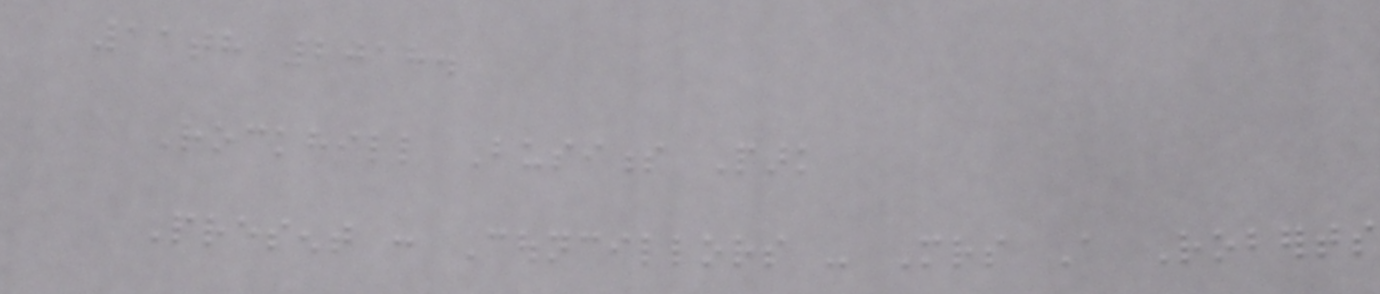11th 2018.
Rockhill Business Park
Present : Councillors - Mrs A Roberts
